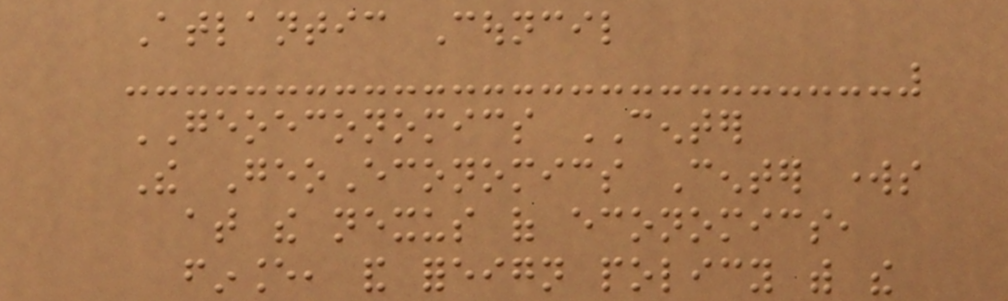Atlantic Council
GEOECONOMICS CENTER
The GeoEconomics Center works
at the nexus of economics,
finance, and foreign policy with the
